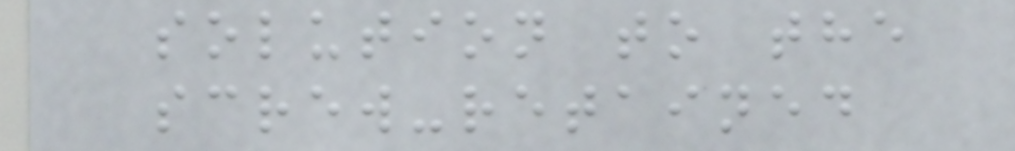solution to the
screw-retained
